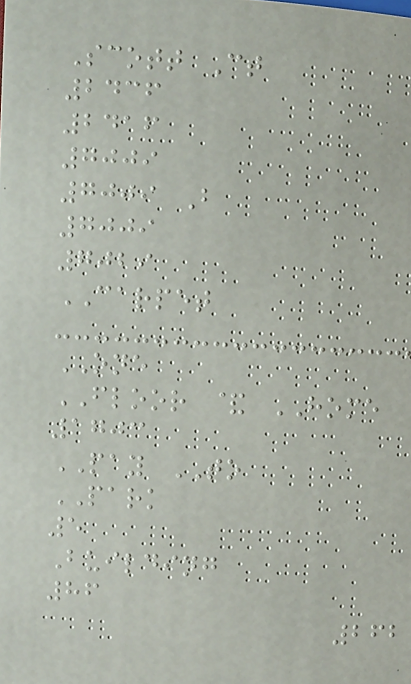Scott Ct
2436
2416
7009
7009 B
7009
7029
CARPET
ONE
FLOOR & HOME
1703
PAY TO
PARK
5
Building
86
262
